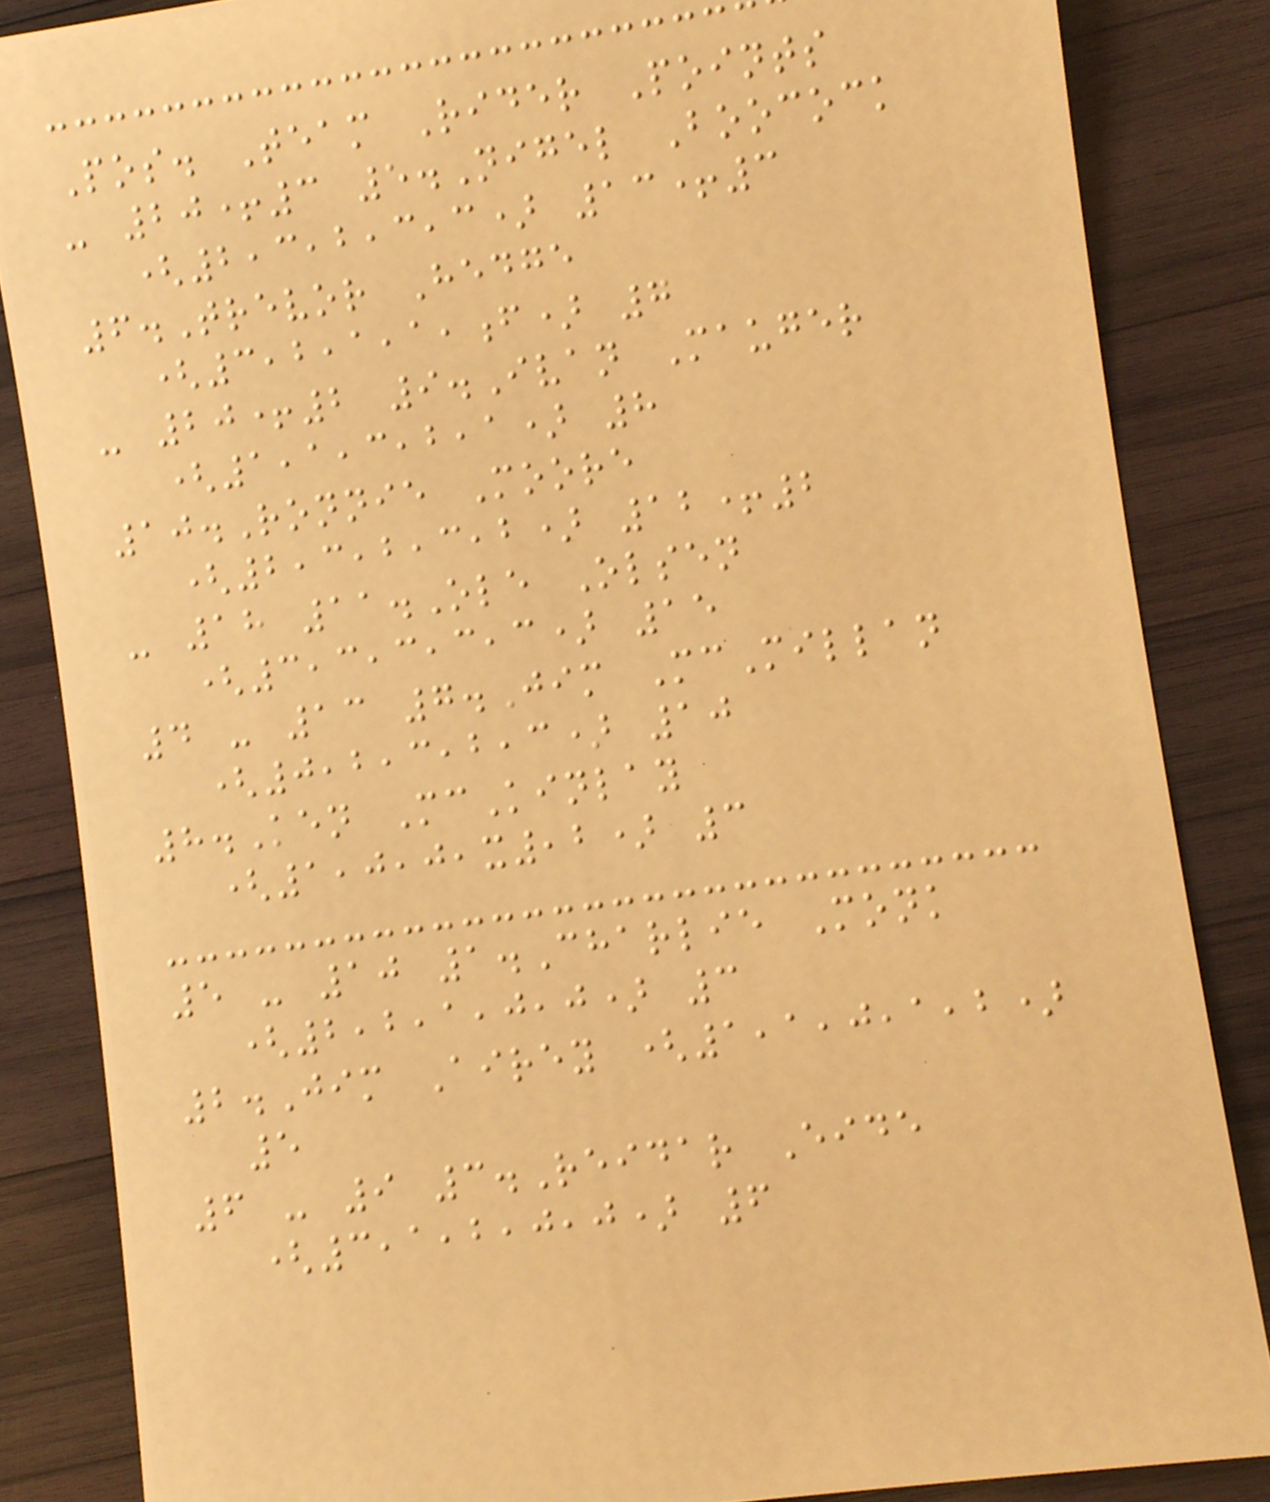Pos. Team Rider Points
- 20+3 5.Nigel Boocock
(2,3,2,3,3) 13+3
6.Trevor Hedge
(3,2,1,1,f) 7
- 20+2 9.Ivan Mauger
(1,1,3,2,1) 8
10.Ronnie Moore
(2,3,2,3,2) 12+2
- 18 11.Ole Olsen
(3,3,3,3,3) 15
4 - 13 7.Jim McMillan
(0,2,3,2,3) 10
8.Ken McKinlay
(1,0,0,x,2) 3
5 - 10 1.Charlie Monk
(2,2,1,0,0) 3
2.Jim Airey (1,1,0,1,2)
5
6 - 9 3.Reidar Eide
(3,1,2,0,0) 6
